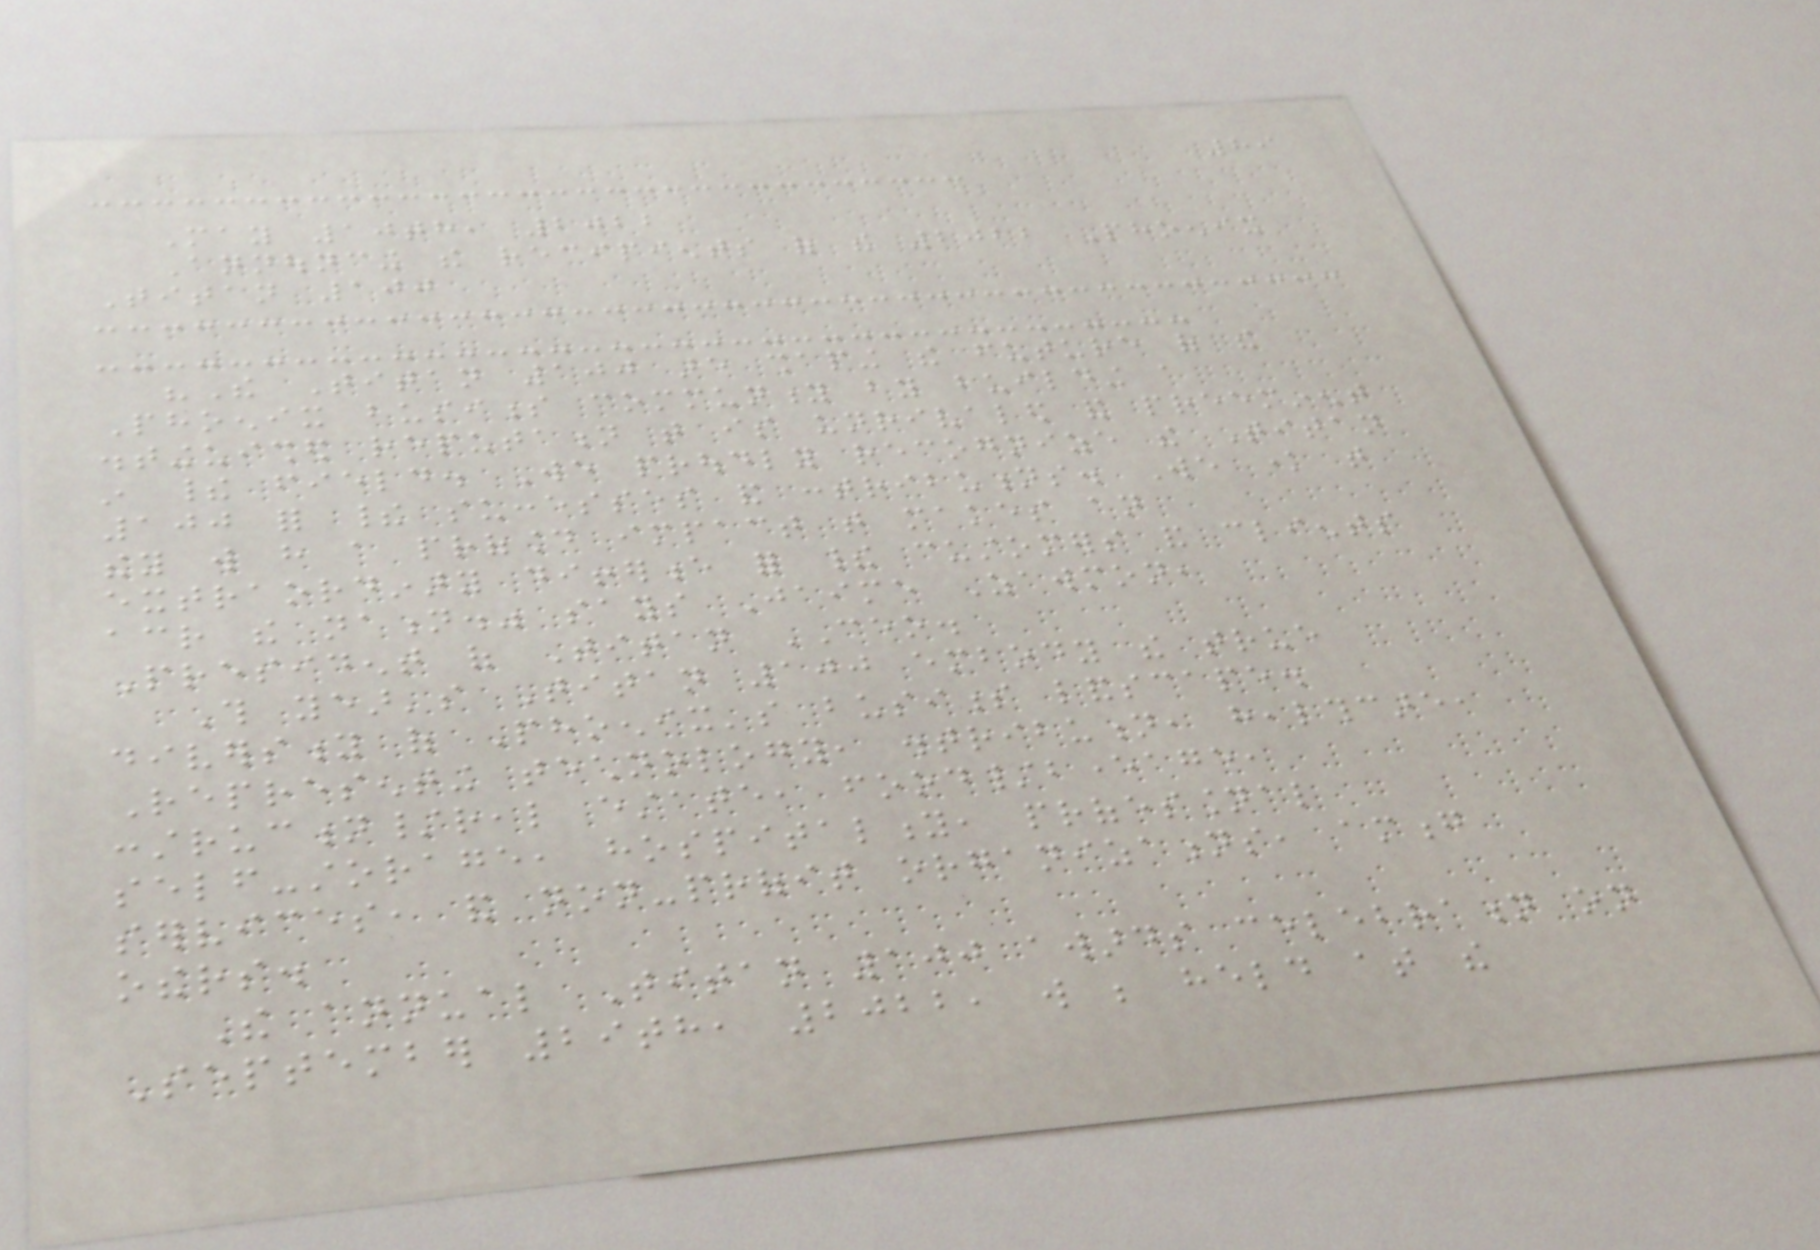89
May 10th, 2022
Announcing the recipients of the 2022 Phoenix
Titan 100
"The Titan 100 are shaping the future of the
Phoenix business community by building a
distinguished reputation that is unrivaled and preeminent
in their field. We proudly recognize the Titan
100 for their successes and contributions. We know that
they will have a profound impact that makes an
extraordinary difference for their customers and clients
across the nation." says Jaime Zawmon,
President of Titan CEO.
This year's Titan 100 embody the true
diversity of Phoenix's business landscape.
Representing technology, distribution, healthcare,
construction/real estate, food/beverage,
self-storage, hospitality, professional
services, and non-profit organizations, among
others.
The annual Titan 100 awards celebration on
September 29th, 2022, will be held at the
